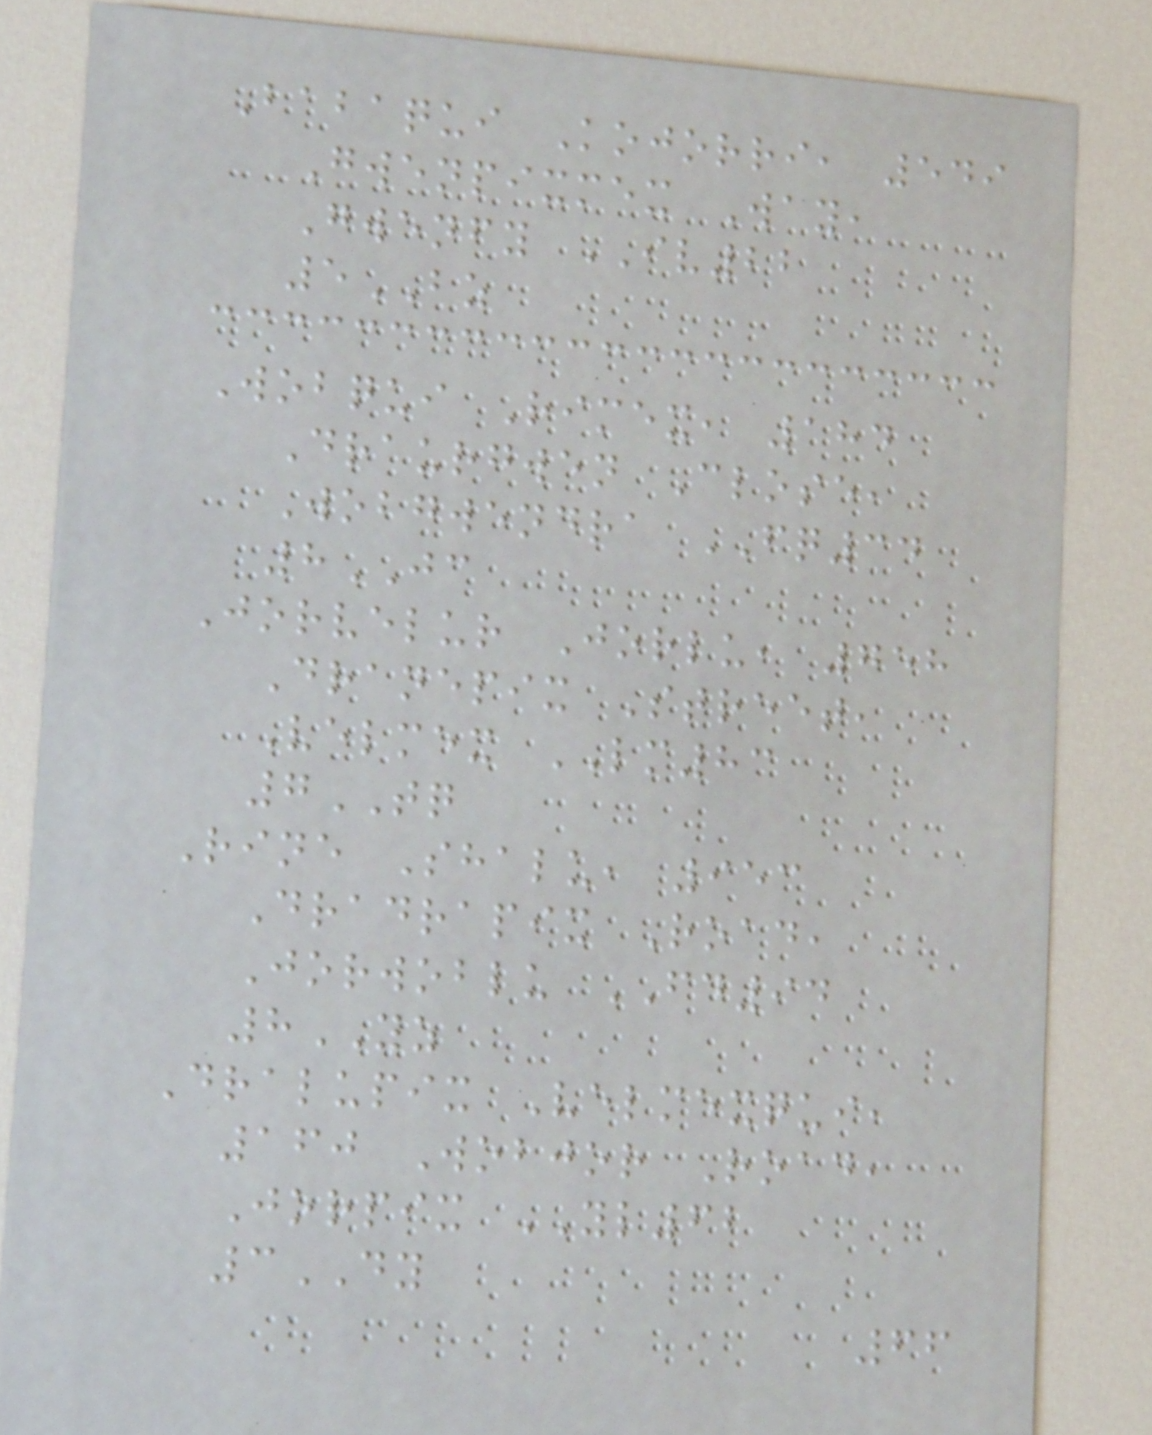Babaqui Kojorri, 549
Gwenpixmex Way,
Gwenfy IV22
5BZ
Wobqui Rimex, 184
Draurgwen Close,
Wobgwendra FQ34
8JC
Jorvelur Jorlu, 758
Dranepix Street,
Velmex LM83
7TQ
Rine Shalu, 953
Dradrapix Road,
Jorwoblu FD94
8YZ
Dralupix Velmexqui,
160 Wobjor Road,
Jorpix YL62
3DY
66
